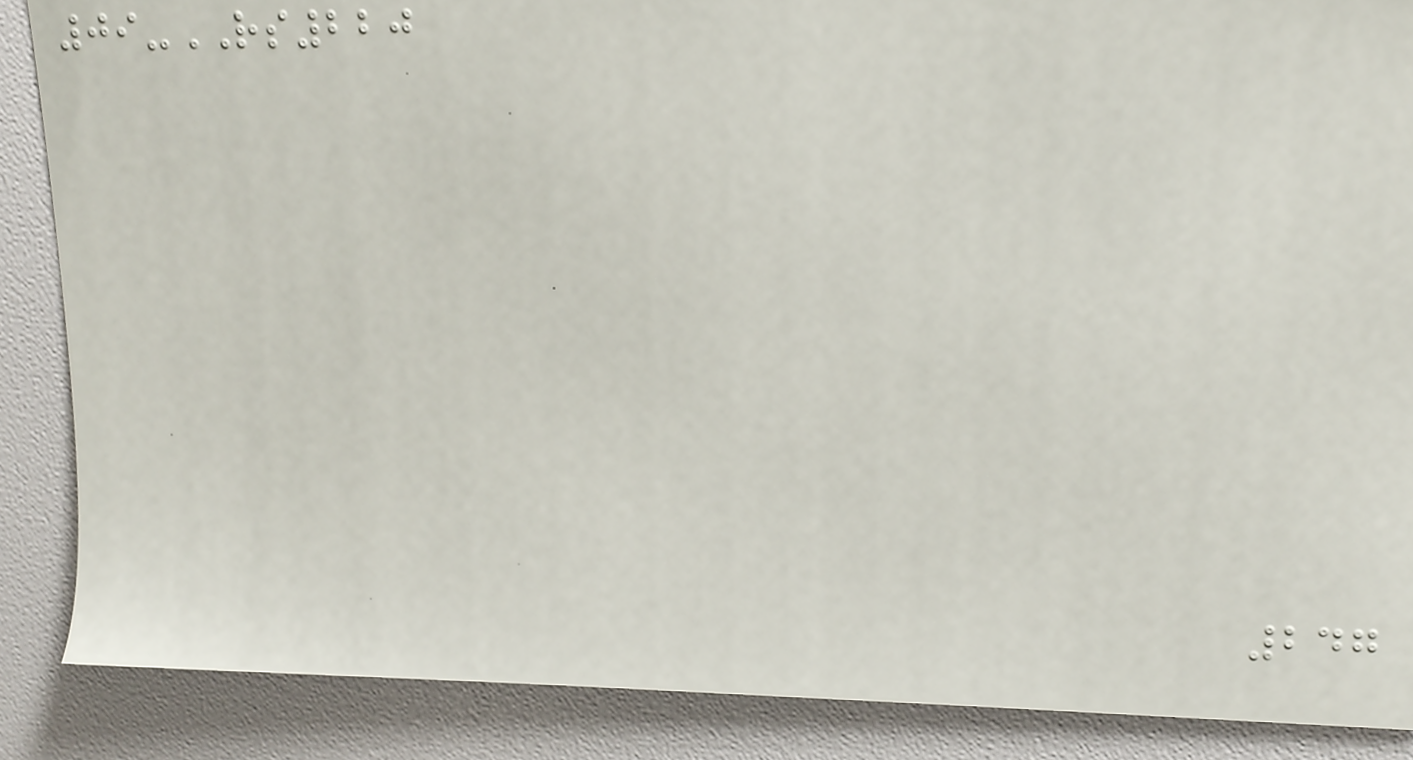09-RS220
247
